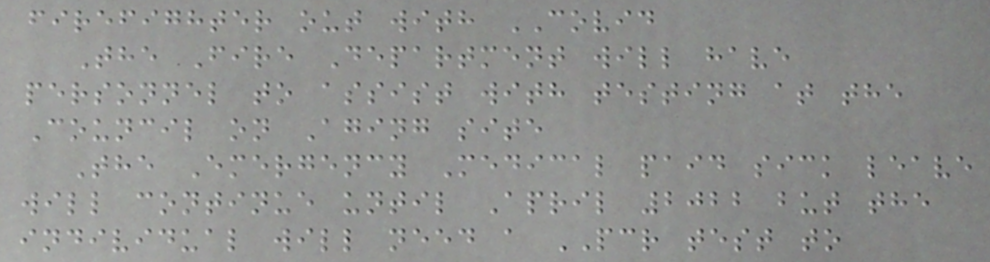firefighter out with COVID
The Fire Department will have
personnel to assist with testing at the
Council on Aging site
The Emergency Medical paid sick leave
will continue until April 2022 but the
individual will need a PCR test to
